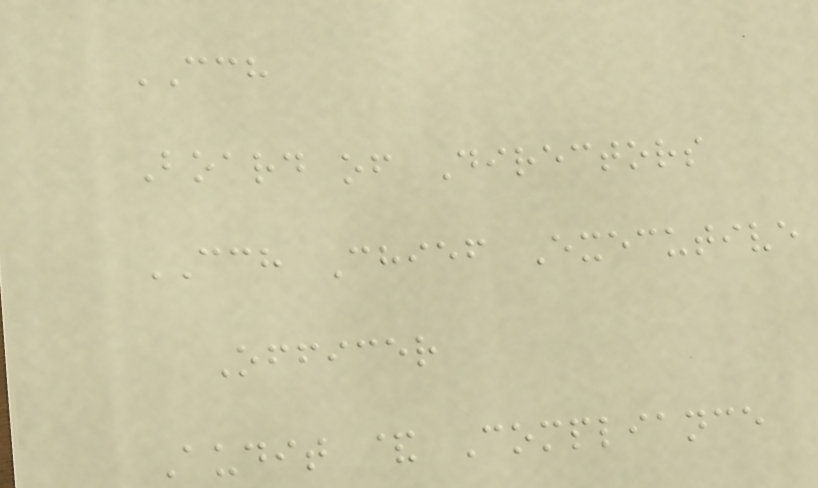CCH
Board of Directors
CCH Chief Executive
Officer
Audit & Compliance
